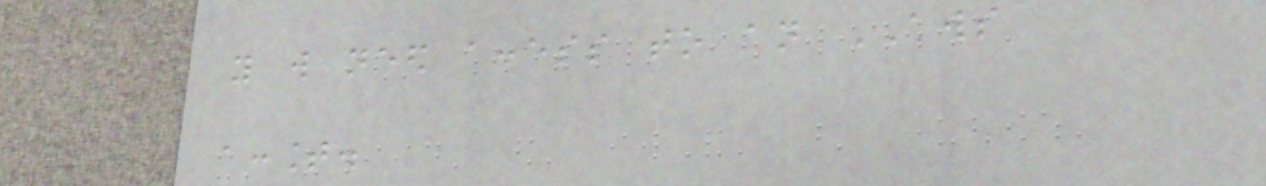you will need access to an AWS
account.
